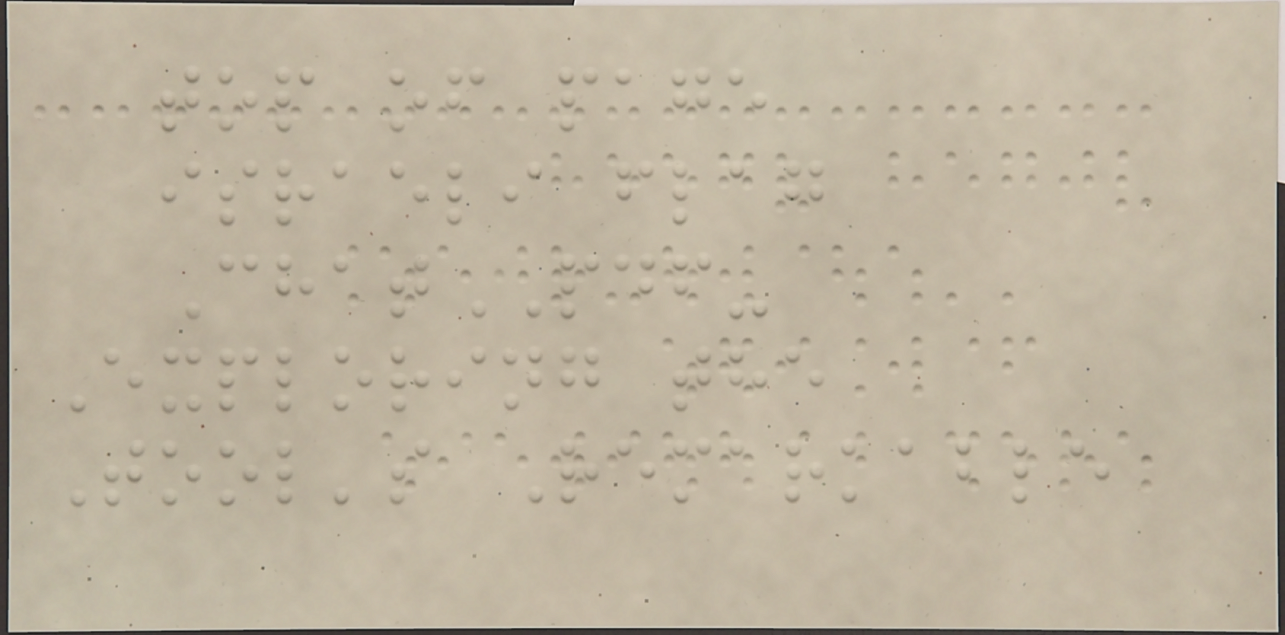top of page
israeli flag
ChatPDF-
Exploring the
Tool's Remarkable
